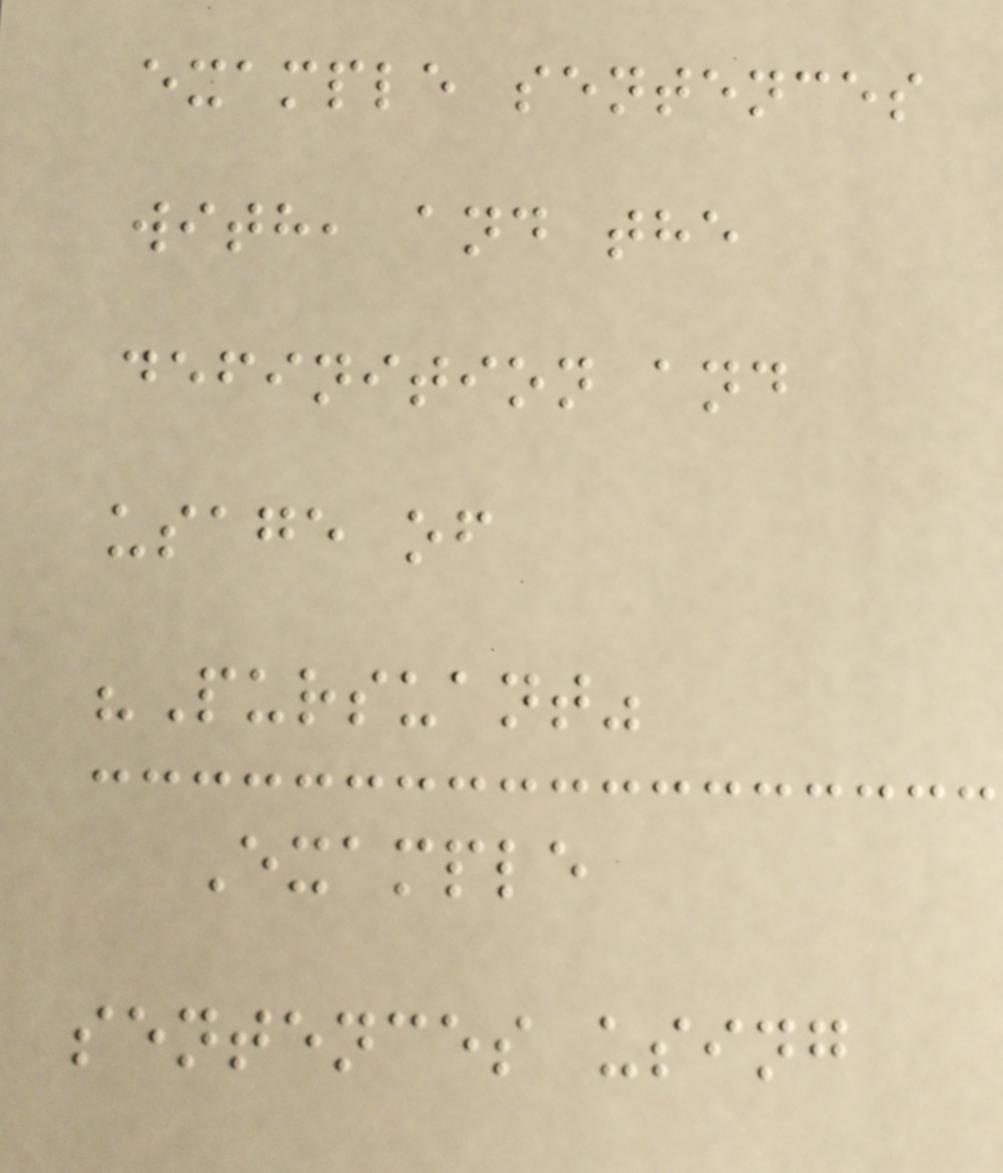example sentences
with, and the
definition and
usage of
"Pursuant"
Example
sentences using
